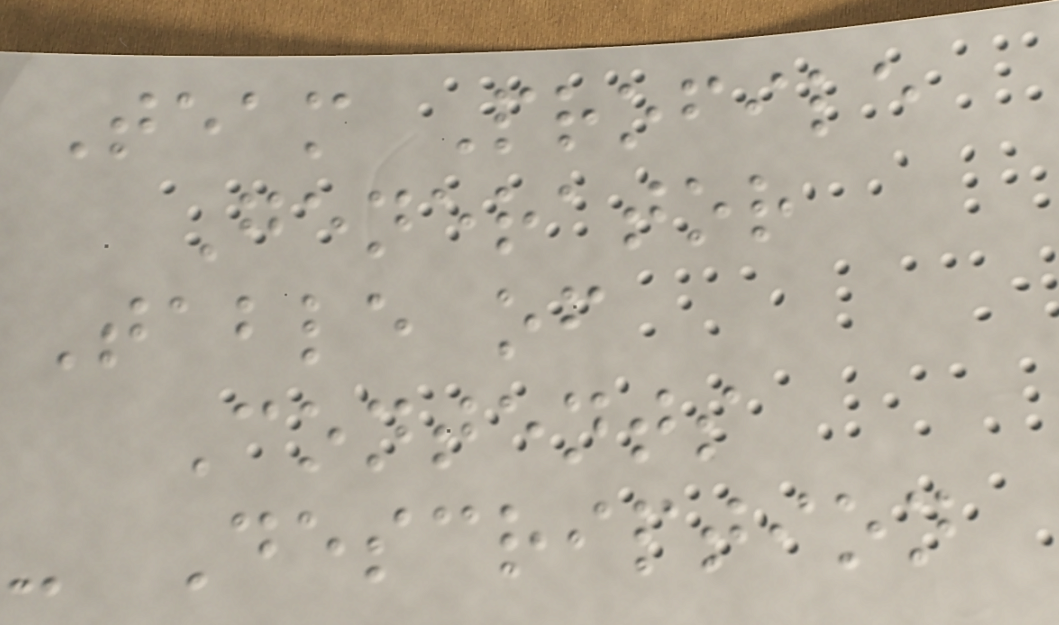Team Profile
Generator
Table of
Contents
- Description
